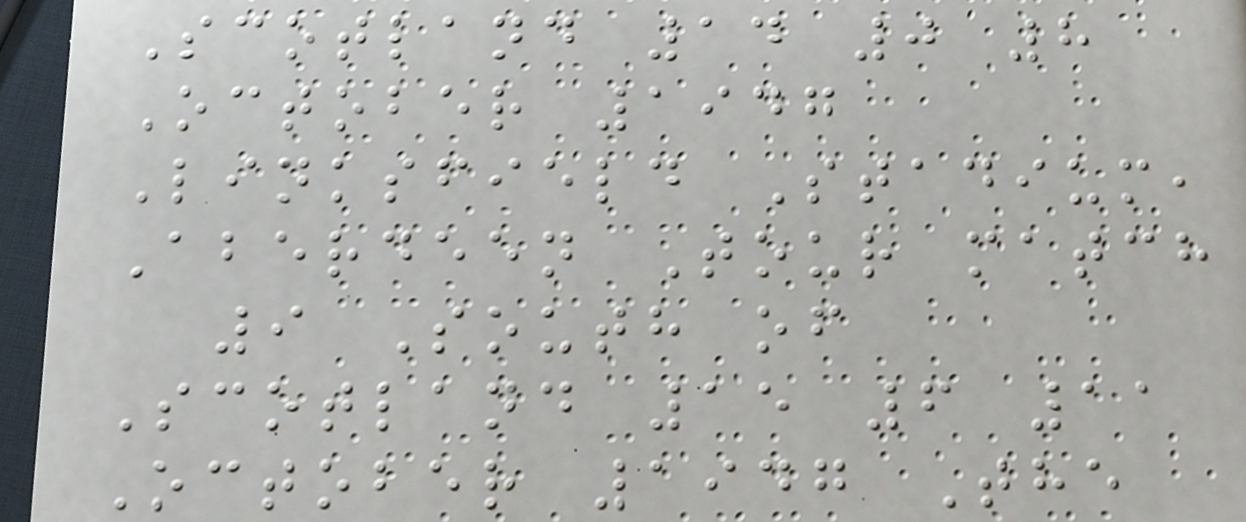Scotland 14 0 8
October 1947
Linksfield Stadium,
Aberdeen Tour match
9 South of
Scotland 15 6 11
October 1947 The
